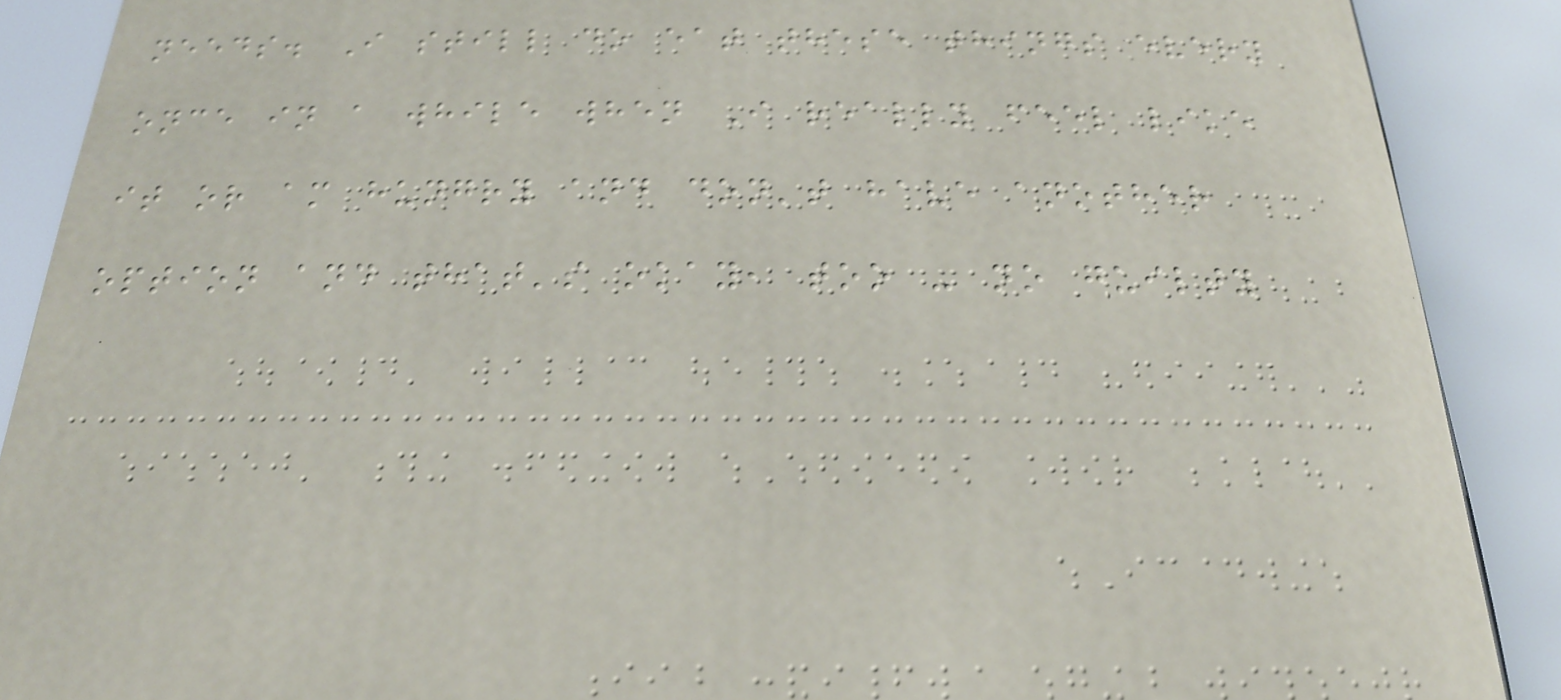needs. I still do eat these things every
once in a while when I really feel like
it or am hungry and don't have another
option and that's okay, too - no guilty
